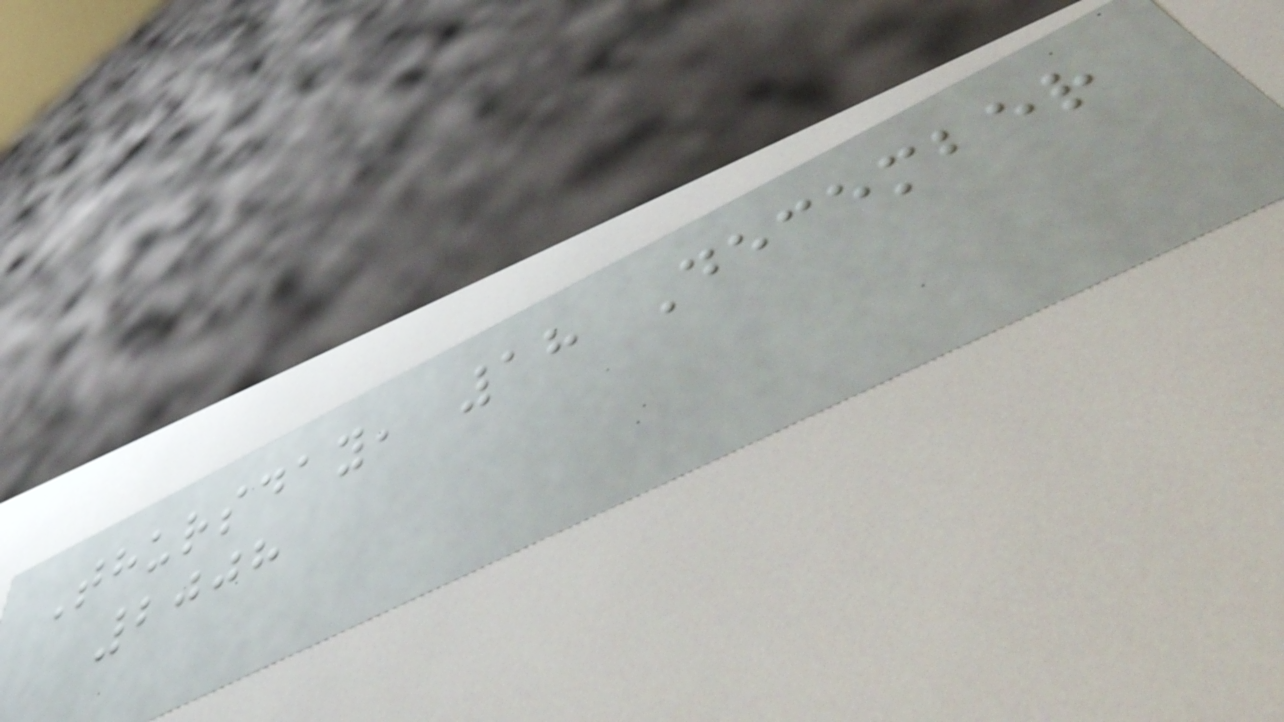Thursday, 18 December
2008
